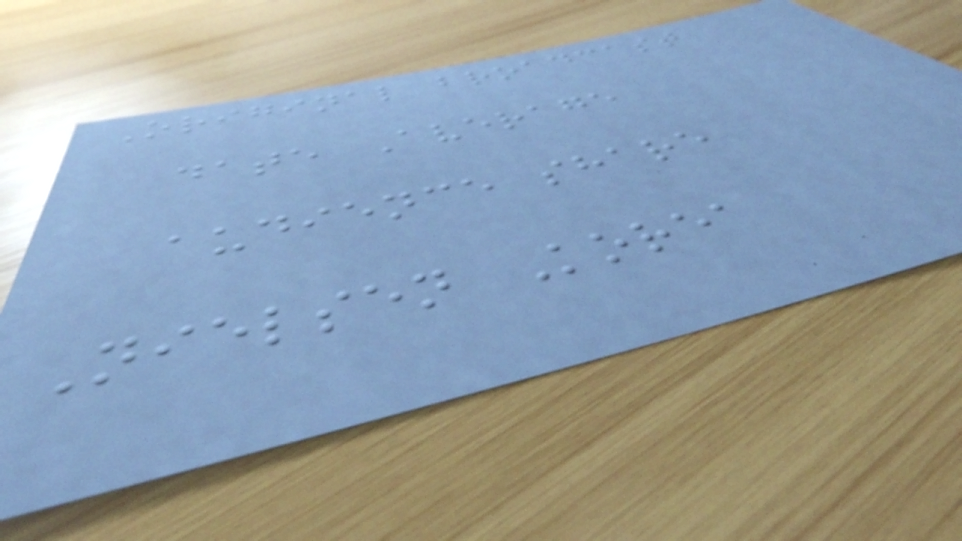Original broadcast
date Average
audience share
Nielsen Korea
